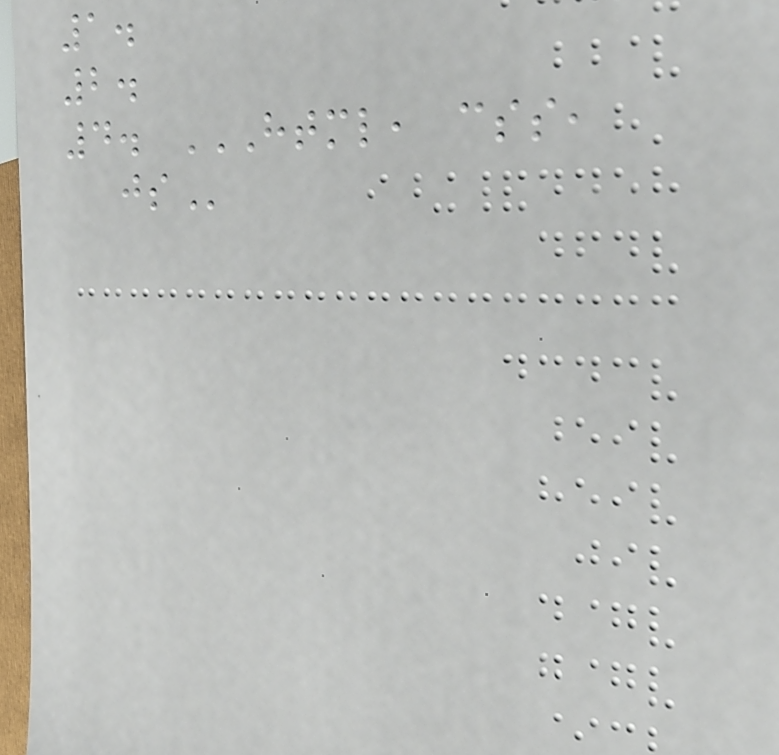1.
2.
4. HTML, CSS,
JS
